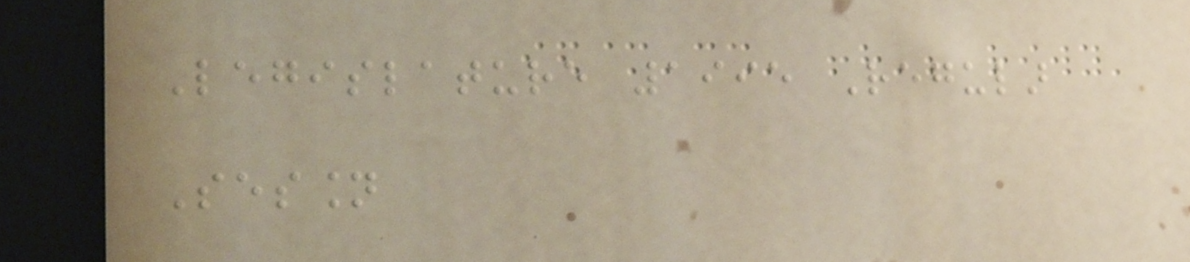Legislature 1995 Regular
Session
